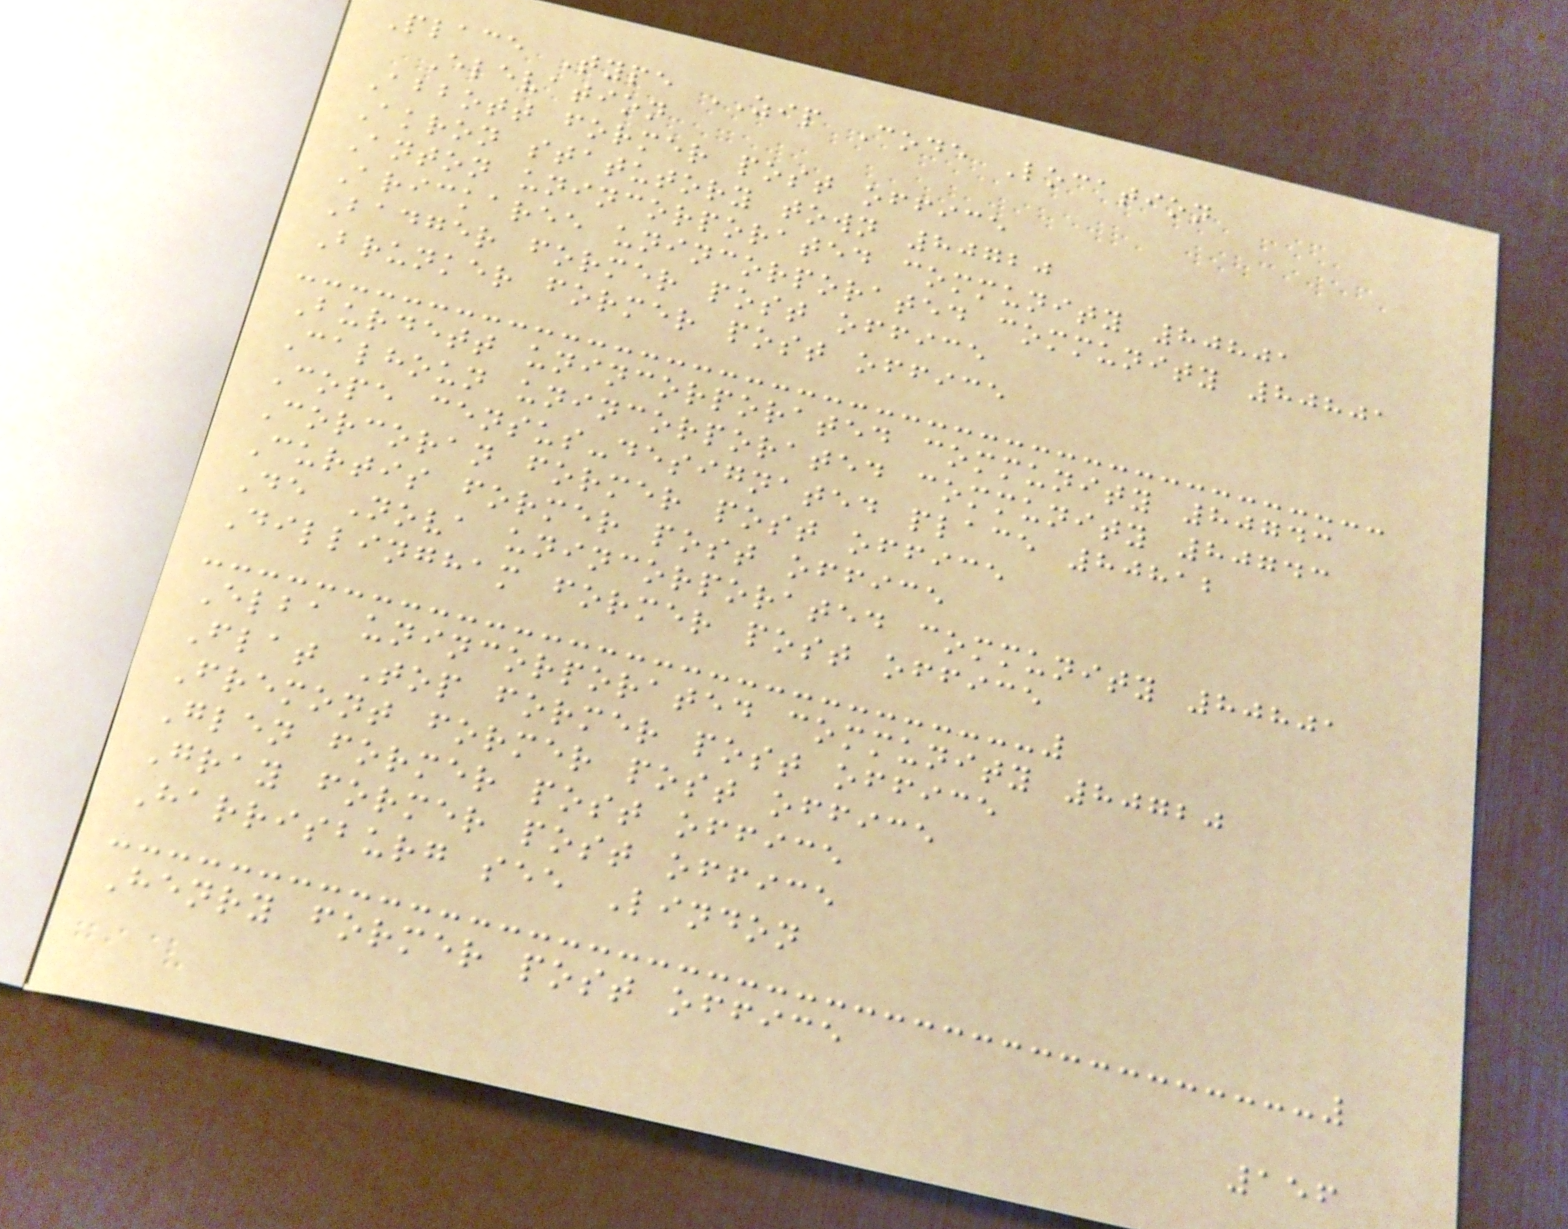Place Type ZIP Code Location
Elevation
Abbott former post office
Akron statutory town 80720
Anton unincorporated community 80801
Arickaree unincorporated community 80801
Badger former post office
Brunker former post office
Burdett unincorporated community 80743
Calhoun unincorporated community 80743
Cope census-designated place 80812
Corcoran former post office
Curtis former post office
De Nova unincorporated community 80801
Dillingham former post office
Elba unincorporated community 80720
Flat Top former post office
Fremont former post office
Glen former post office
Gray former post office
Harrisburg see Lindon
Henry former post office
156
